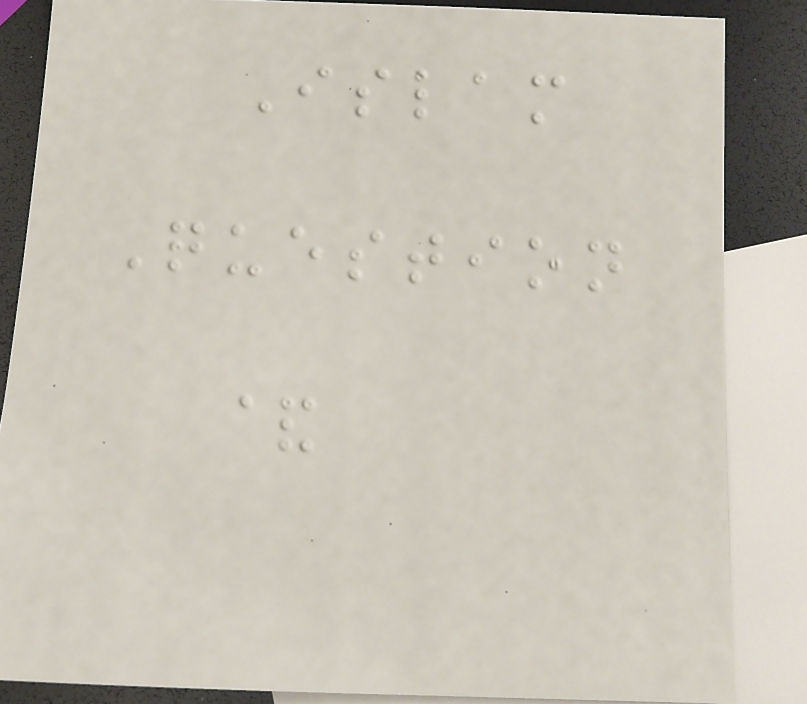Islam
Question
&
